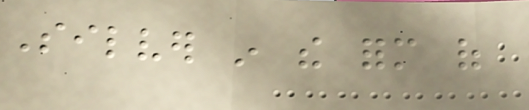Silver in the form of
